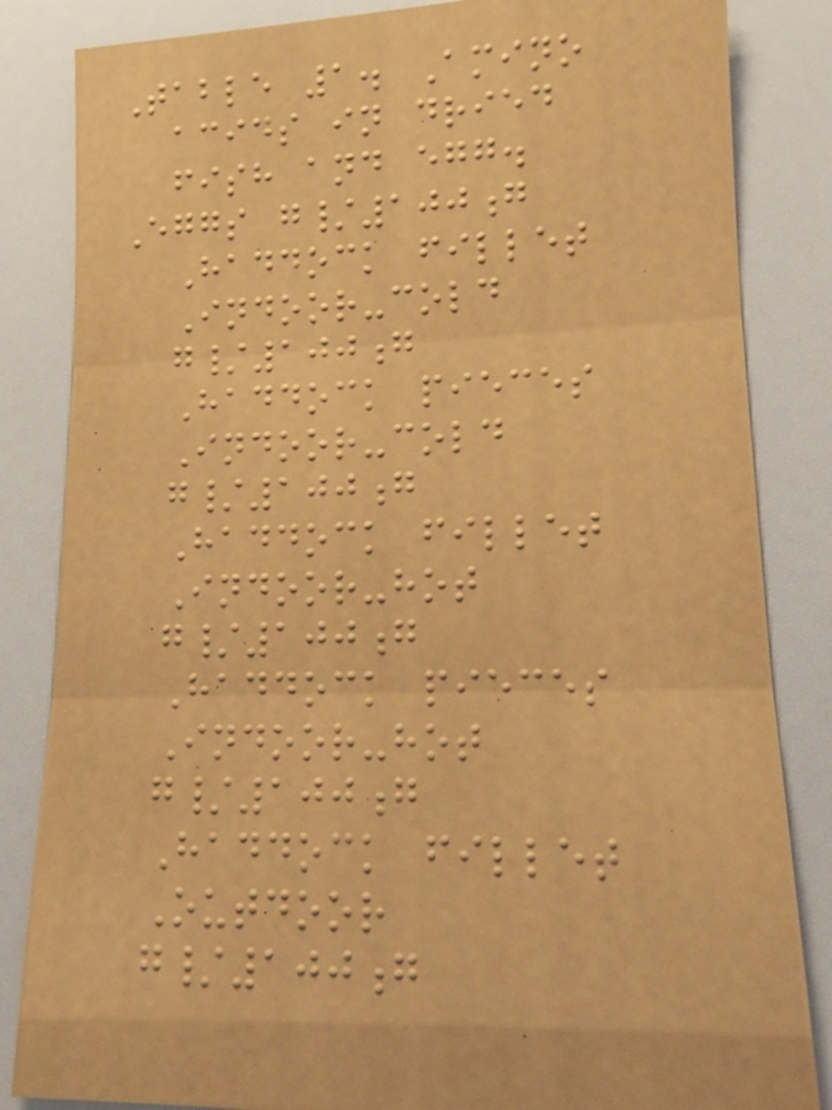Table 1. Amino
acids in dried
fish and egg.
Eggs g/100g
Haddock fillet
Indoor-cold
g/100g
Haddock pieces
Indoor-cold
g/100g
Haddock fillet
Indoor-hot
g/100g
Haddock pieces
Indoor-hot
g/100g
Haddock fillet
Outdoor
g/100g
